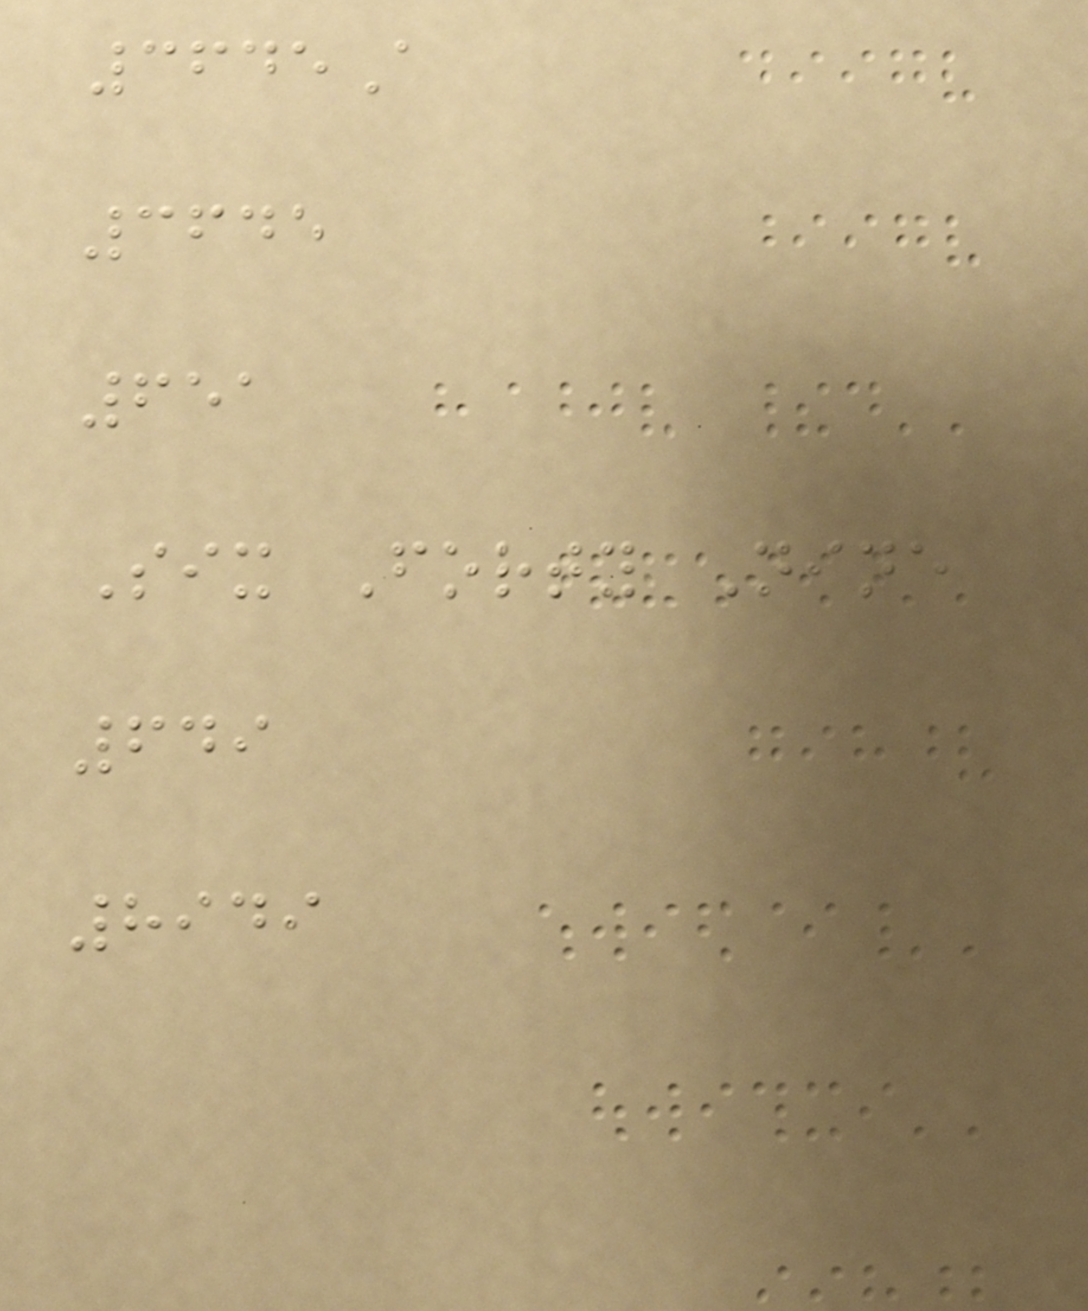3645A
3645
651
Six Forty Nine
649
8949
